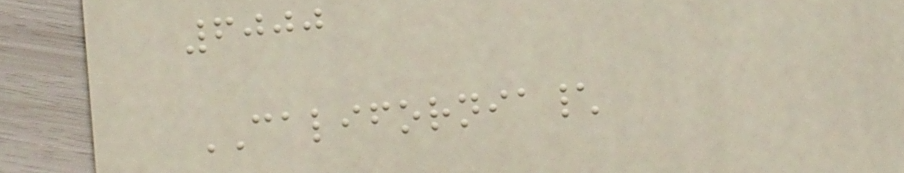6000
CALIFORNIA\
